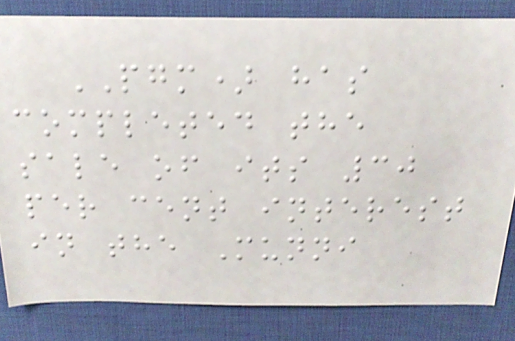PGM) has
completed the
sale of its 30
per cent interest
in the Munni
